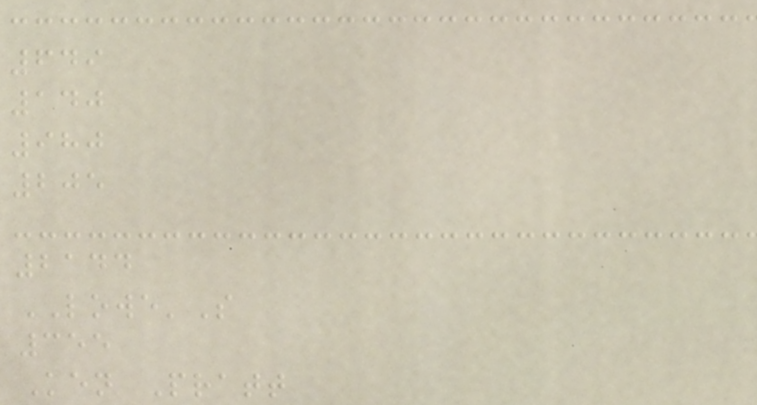649
140
980
205
2144
LOWE'S
355
Ken Pratt
